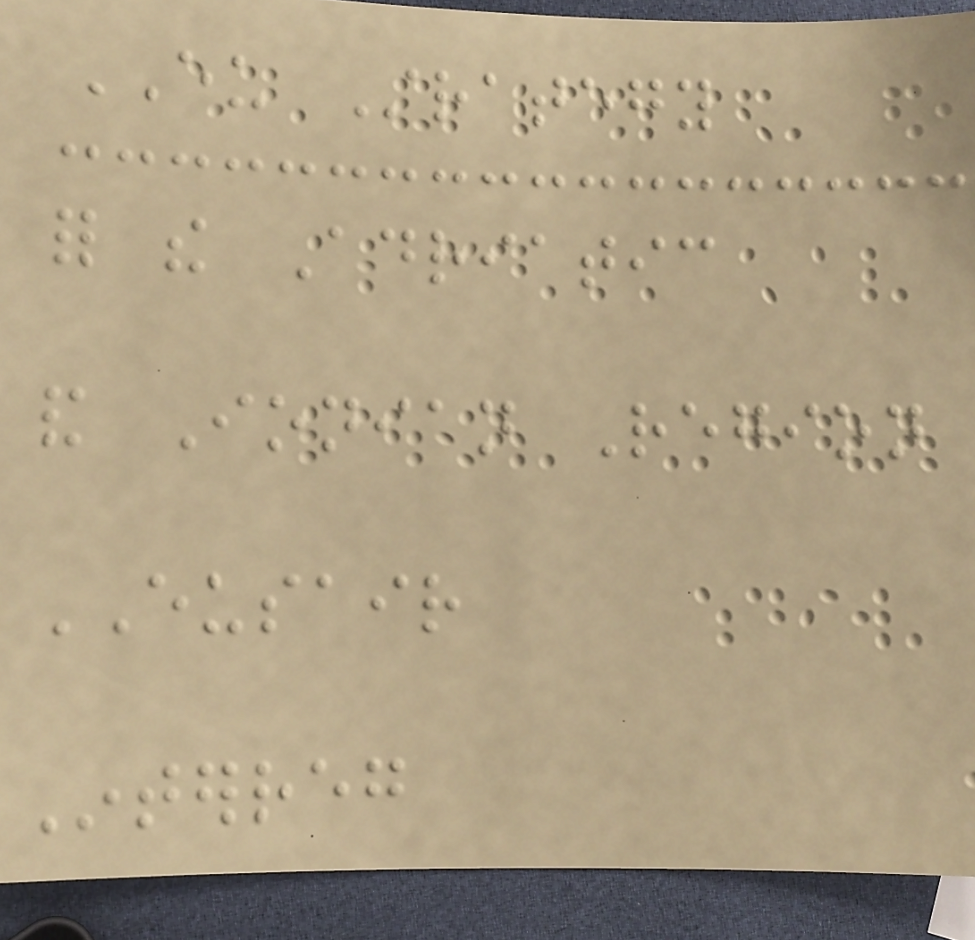EU Strategy
for the Adriatic
and Ionian Region
EUSAIR
Interreg
